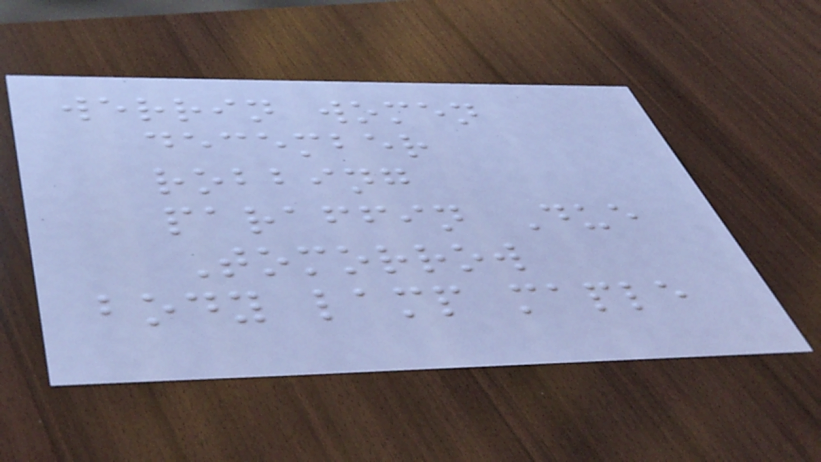werrin women
december
robbing
paraffin Due
Tomorrow
body lamp maple
